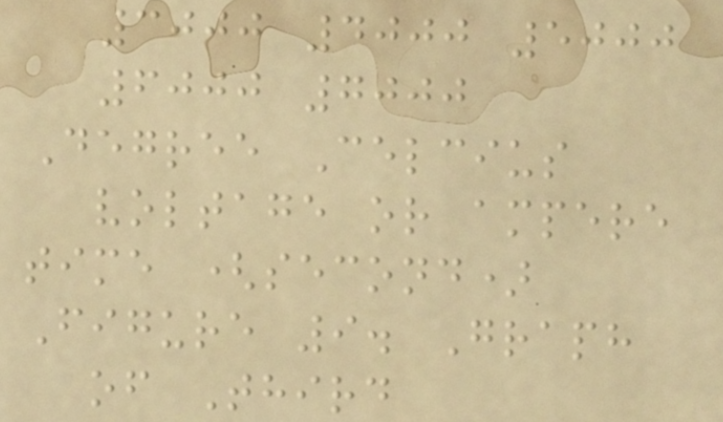3000 4000 5000
6000 7000
Degree Celcius
voltage or ampere
time (second)
Figure 9. Graph
of Third
